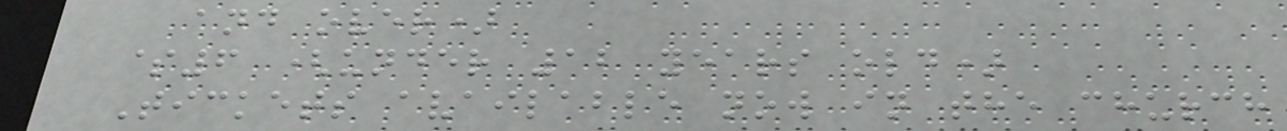and over)
$6 (under 12 years old)
Tickets available now in the church
